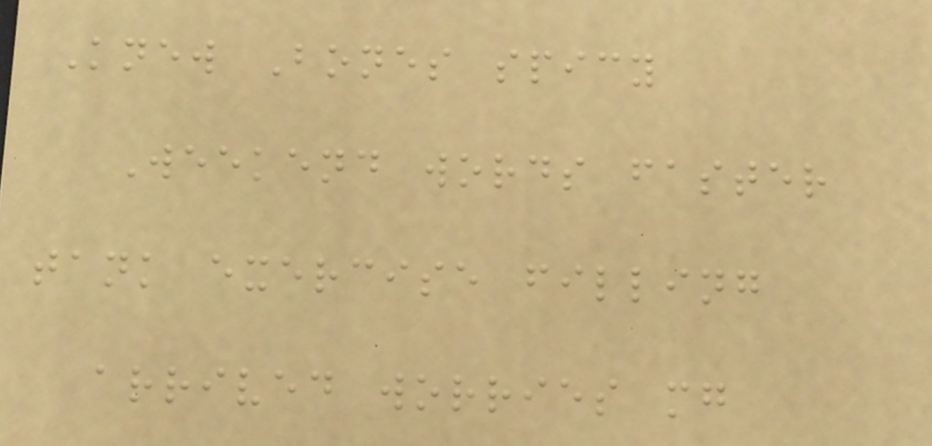Knew Bones spicy
Weekend words faster
tank exercise filling
arrived worries mg
